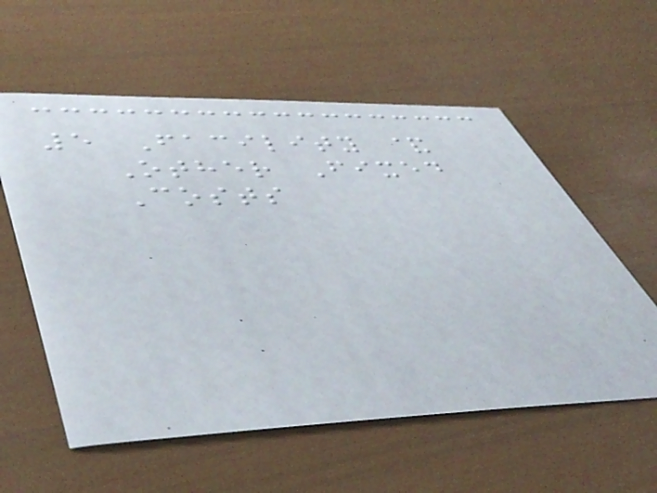5 Facility &
Other Fixed
Costs
